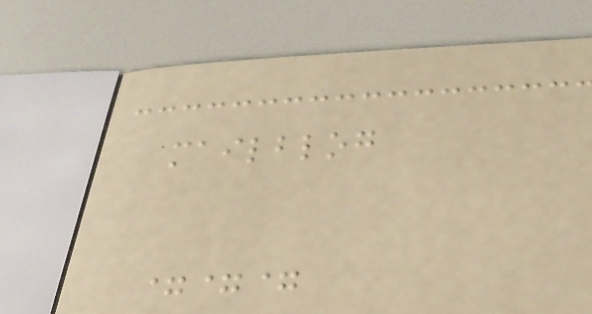mailblog
===
